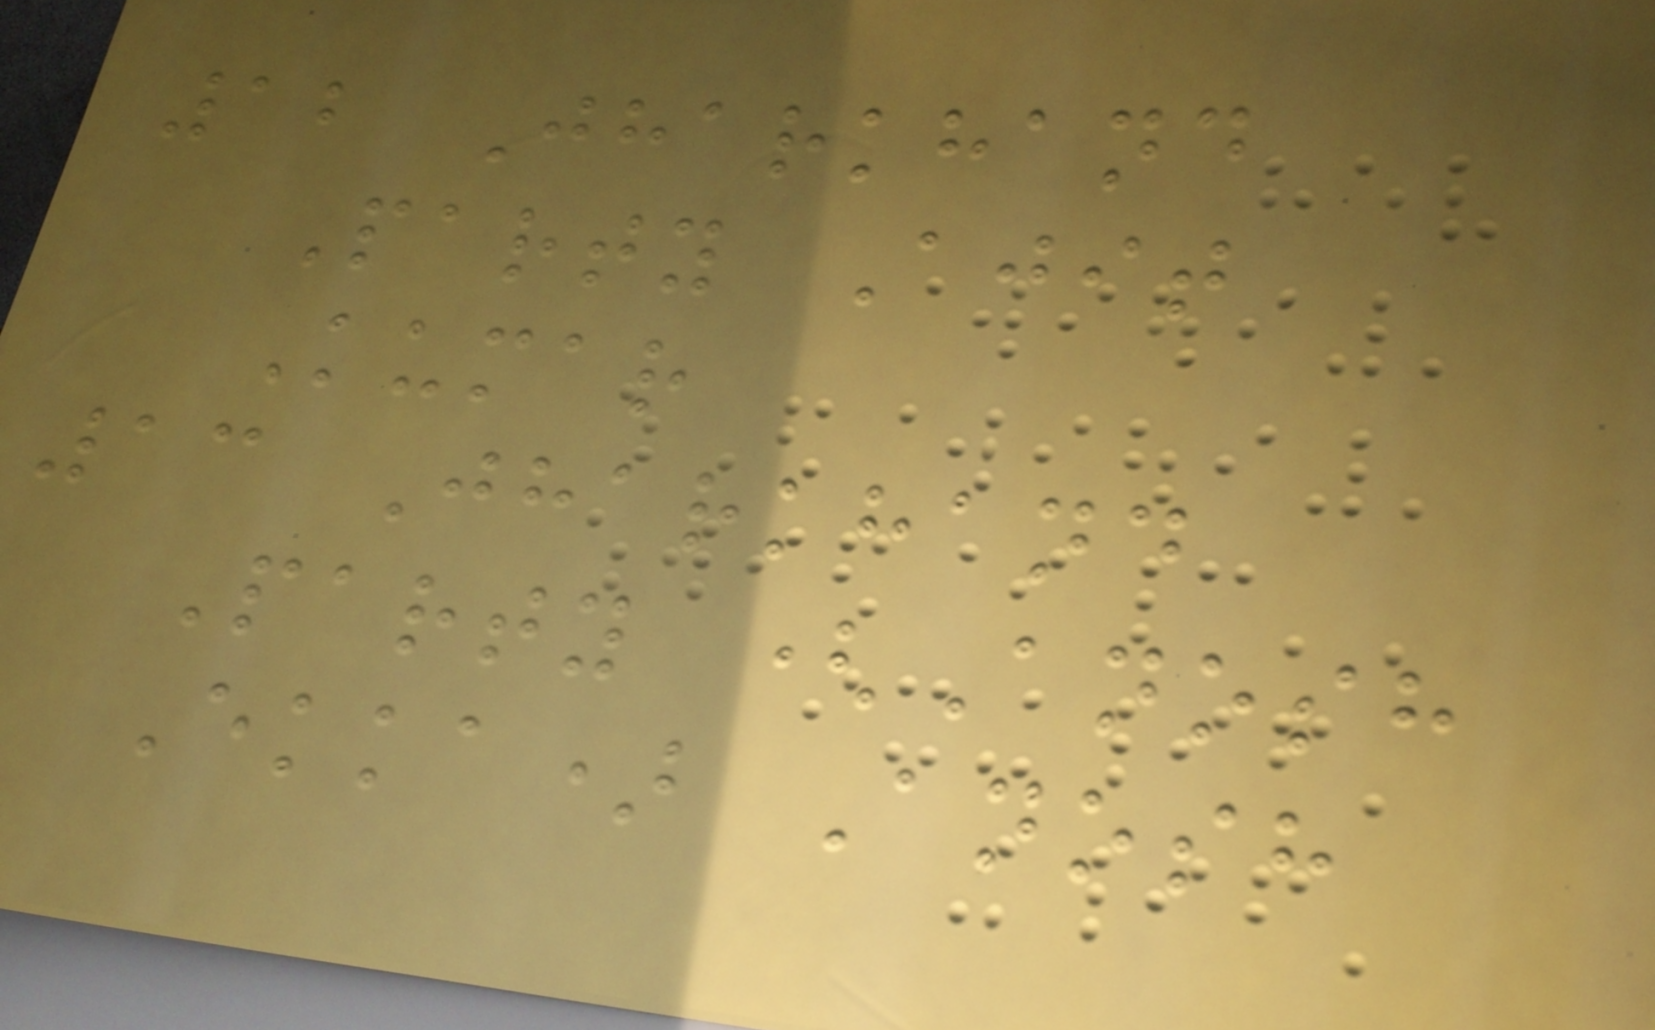12 Jharkhand
Party Ajit
Kumar
13 Jharkhand
Party (Anosh
Ekka) Anosh
